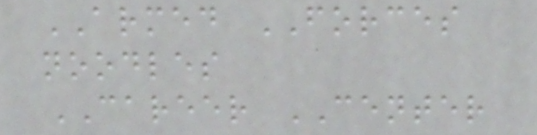ARMED FORCES
noodles
CAREER CENTER
